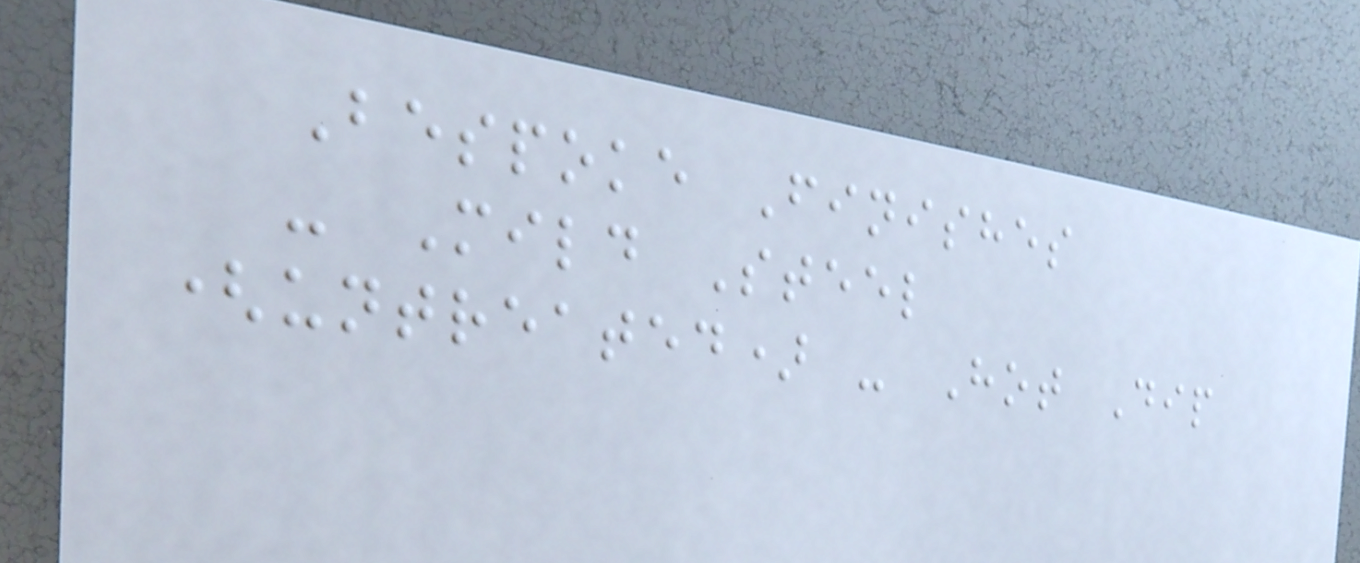Bespoke Finishes
- Mild Steel
(untreated) - Hot Dip
